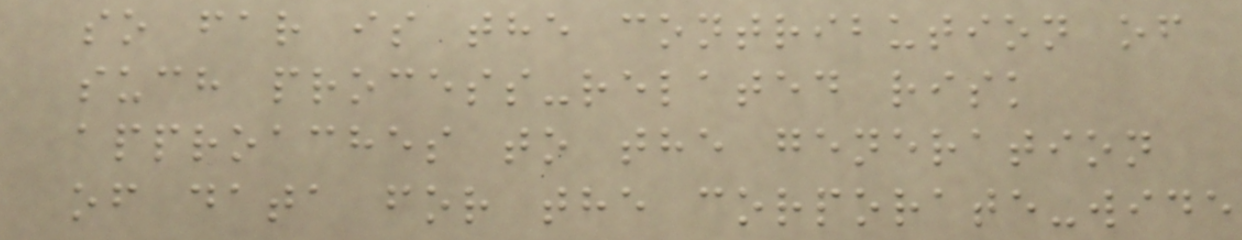so far is the contribution of
such process-related risk
approaches to the generation
of data for the corporate-wide
